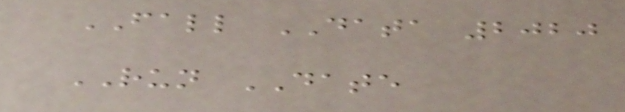FALL DATA 2020
RUN DATE
